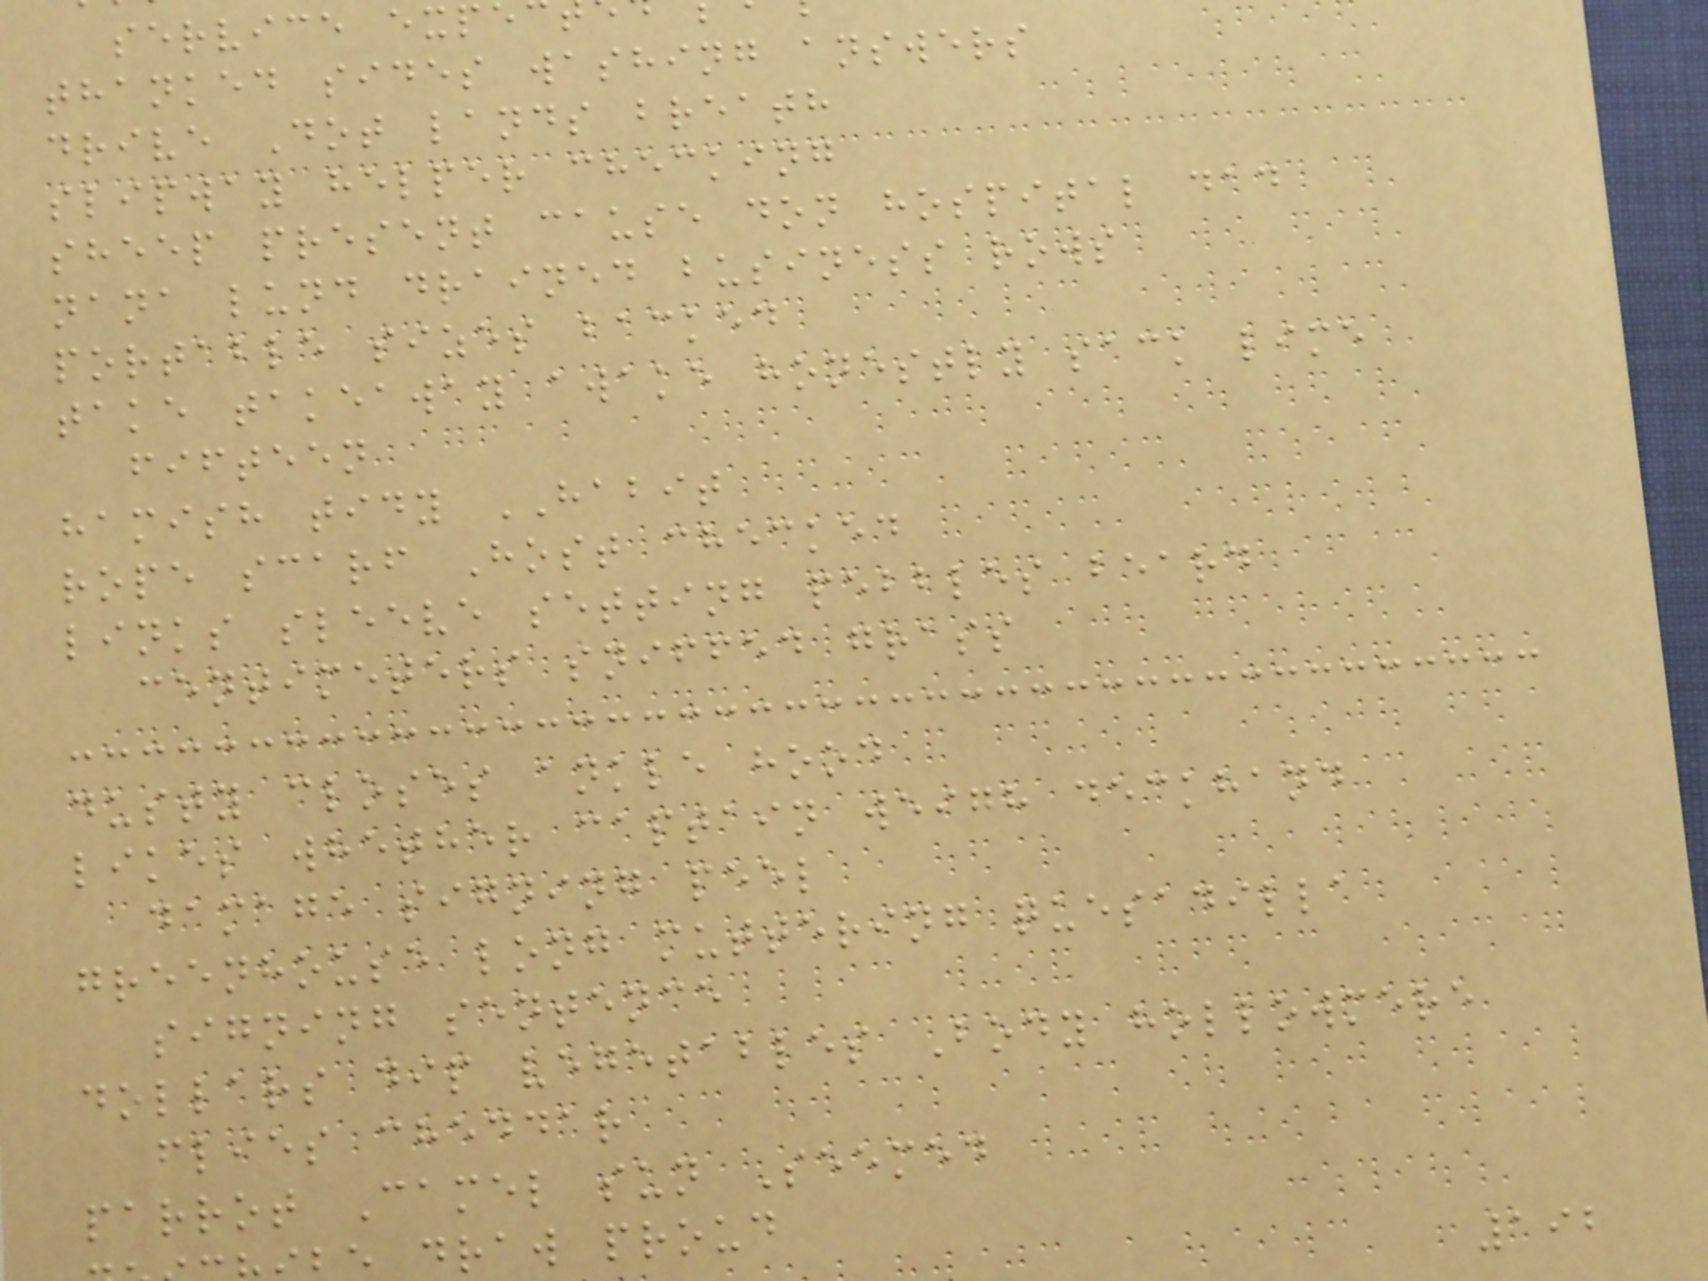service exp
thanked sides washing answers
drive Dot lands breath
slipway helper checking
sheep present cause don hospital dad
nana lund drained business rows
portable sizes backed
take takeaway awake honestly sack lime
fifteen
hamish tidy HABIT
rope scarf Host checked
links sleeve setting pebbles beard
centimeters sniffed grass
dusty closes ankle hood
likes whether captain weigh deckhand
damage signing peel
greenhouse long muttering quesadilla
signing sentence
dollars dip vegetables Body hollowmere
flies cheddar
parrot Camel sun Seemed
draw proud
192
